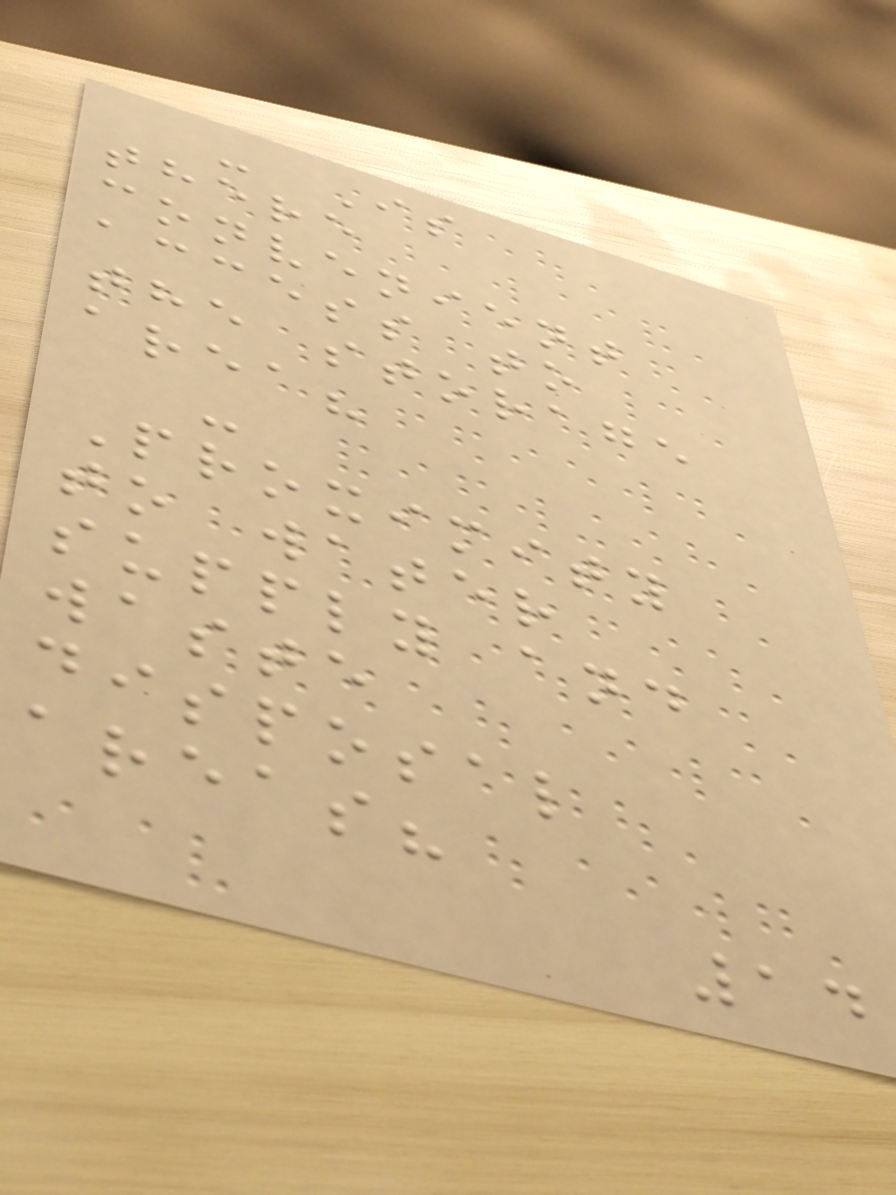- Is
there
convenient
access to
the storage
area?
-
Proximity
to water
supply and
waste
disposal
areas?
14
